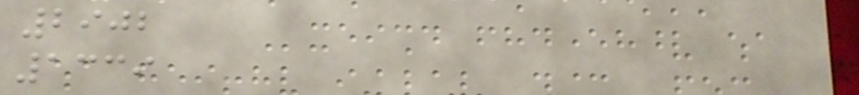2902
1339
